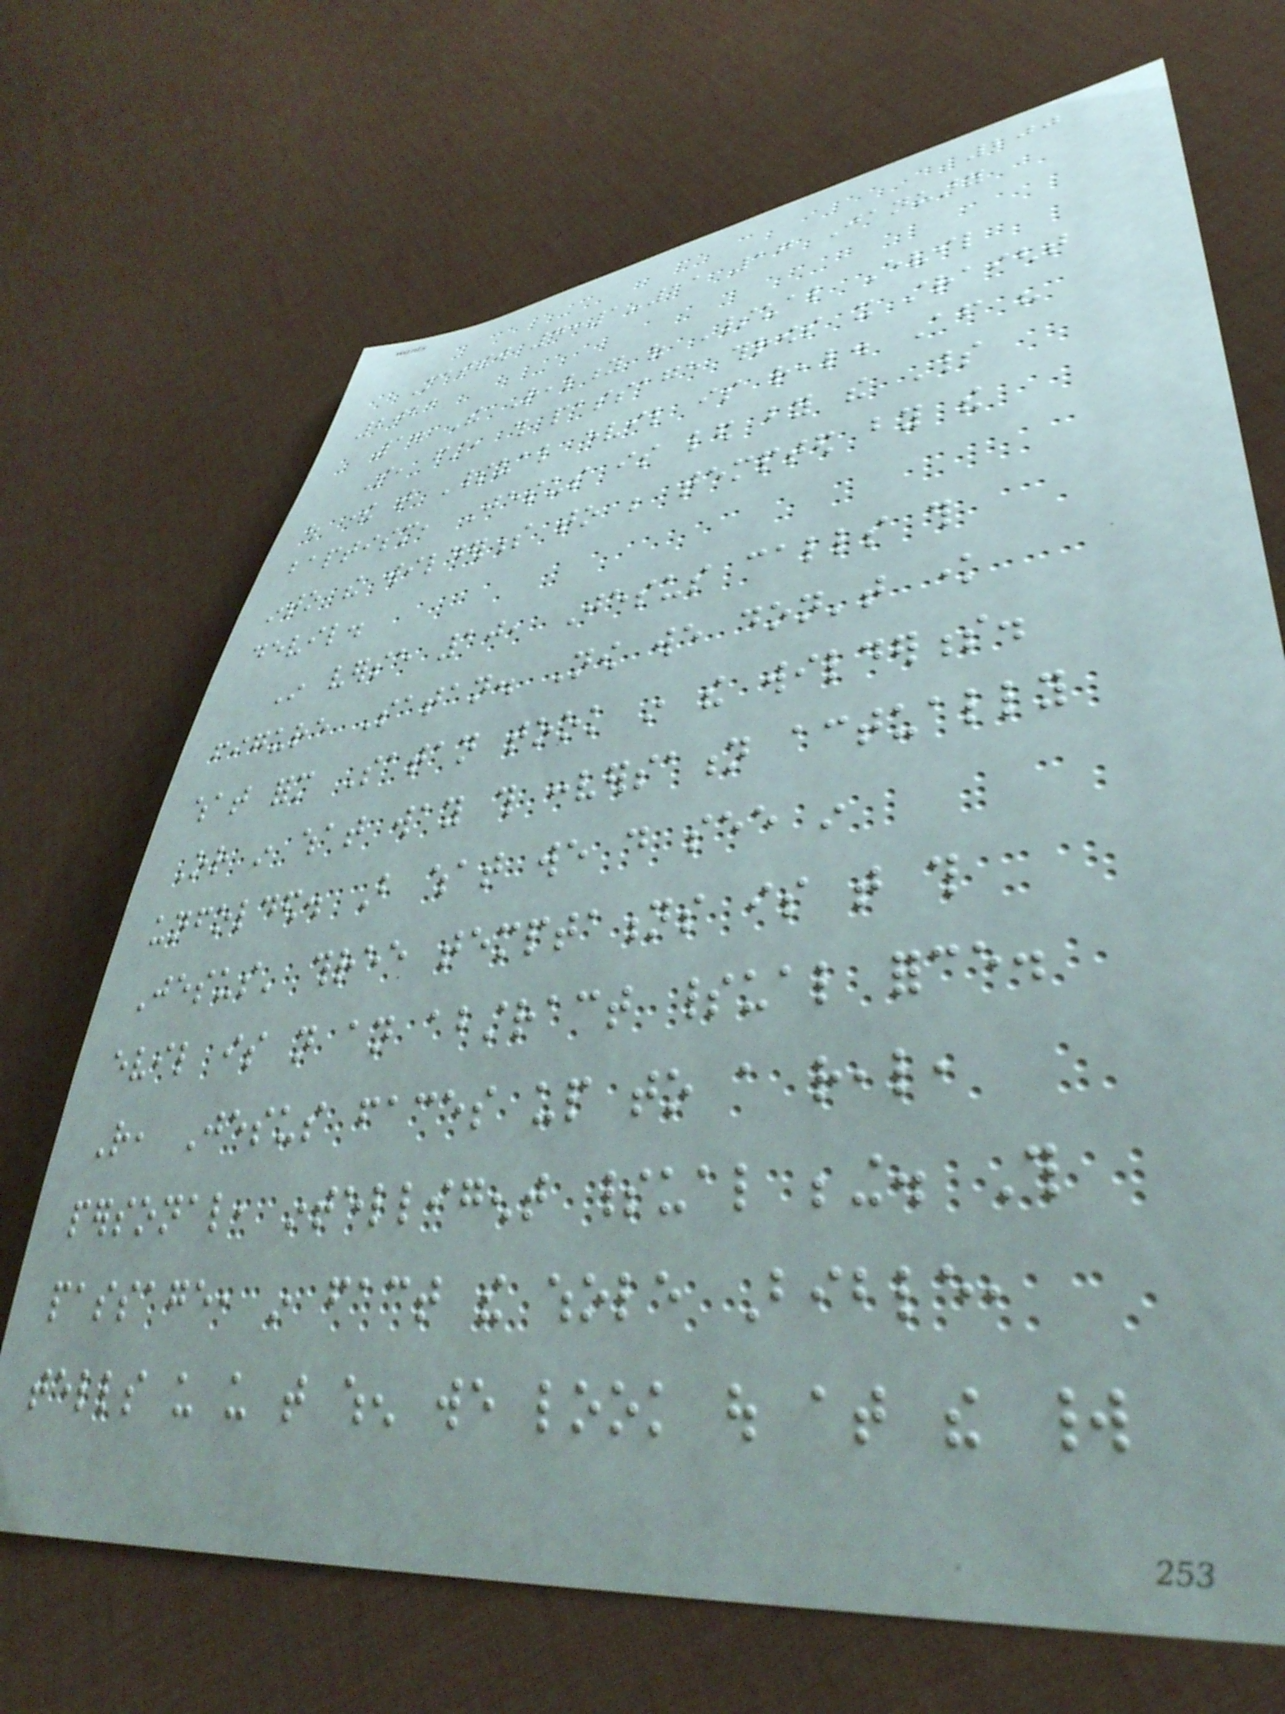200
Matthew 4:1-11 17 January
2021
1. The Reality of Spiritual Evil
So, first, this passage throws it straight
out there that Spiritual evil is real. After his
baptism, Jesus is led by the Spirit
into the wilderness to be tempted by the
devil.
In verse 10, Jesus calls this
figure Satan. Now we don't know
what form Satan took in the wilderness.
Or in what way this conversation actually
unfolded. But what we do see in
Jesus' three temptations is that this
evil is not an abstract spiritual force.
Rather, Jesus faces up to a real,
personal, intelligent spiritual being. This
passage, in fact the whole Bible,
tells us us that when we look out at the world
